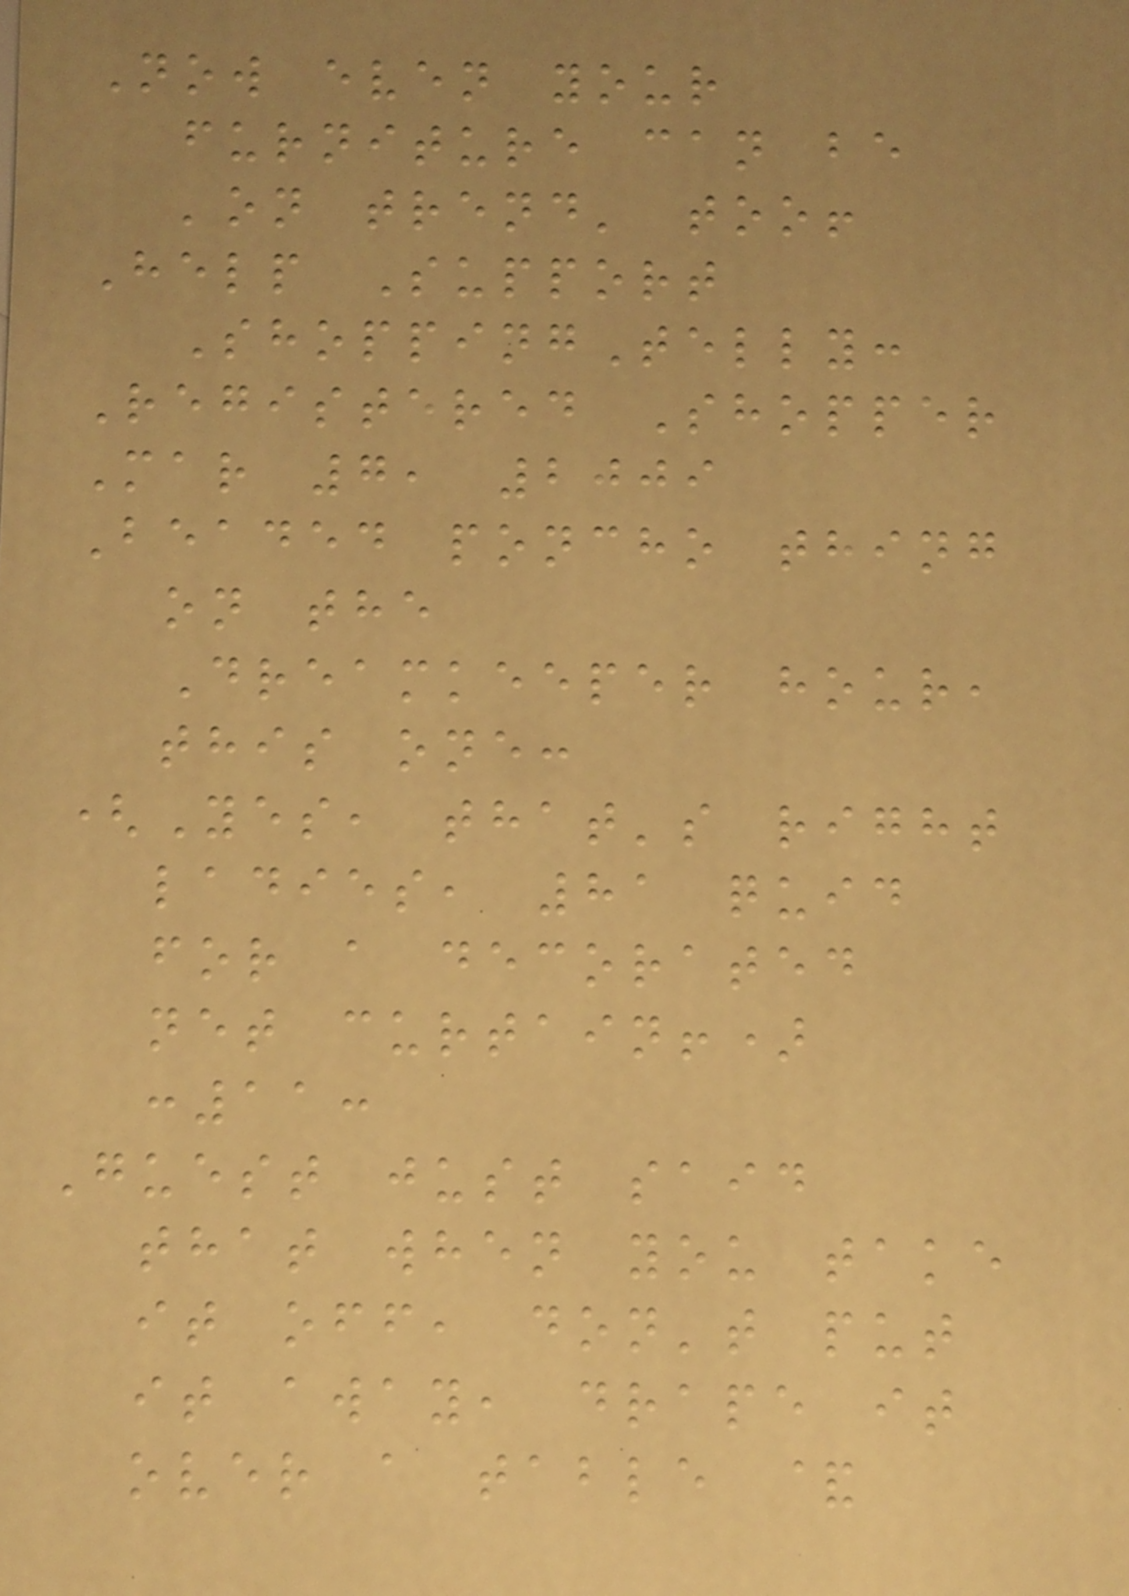Now even your
furniture can be
'on trend' too!
Help Support
ShoppingTelly:
Registered Shopper
Mar 7, 2009
Beaded poncho thing
on the
Dreamkeeper hour,
this one:
(Yes, that's right
ladies, 81 quid
for a decorated
net curtain!)
:11:
Guest just said
that when you take
it off, don't put
it away, drape it
over a table &
